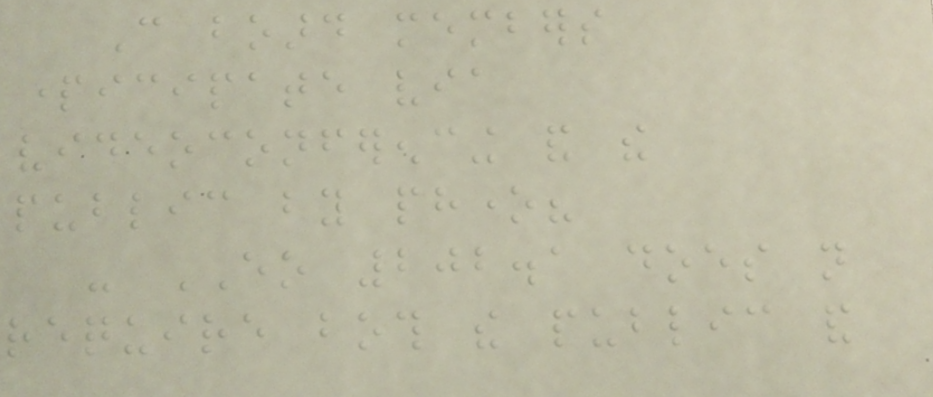Can board members
participate via
videoconferencing and the
public by phone?
- EO 202.1 does not
require both the public and
